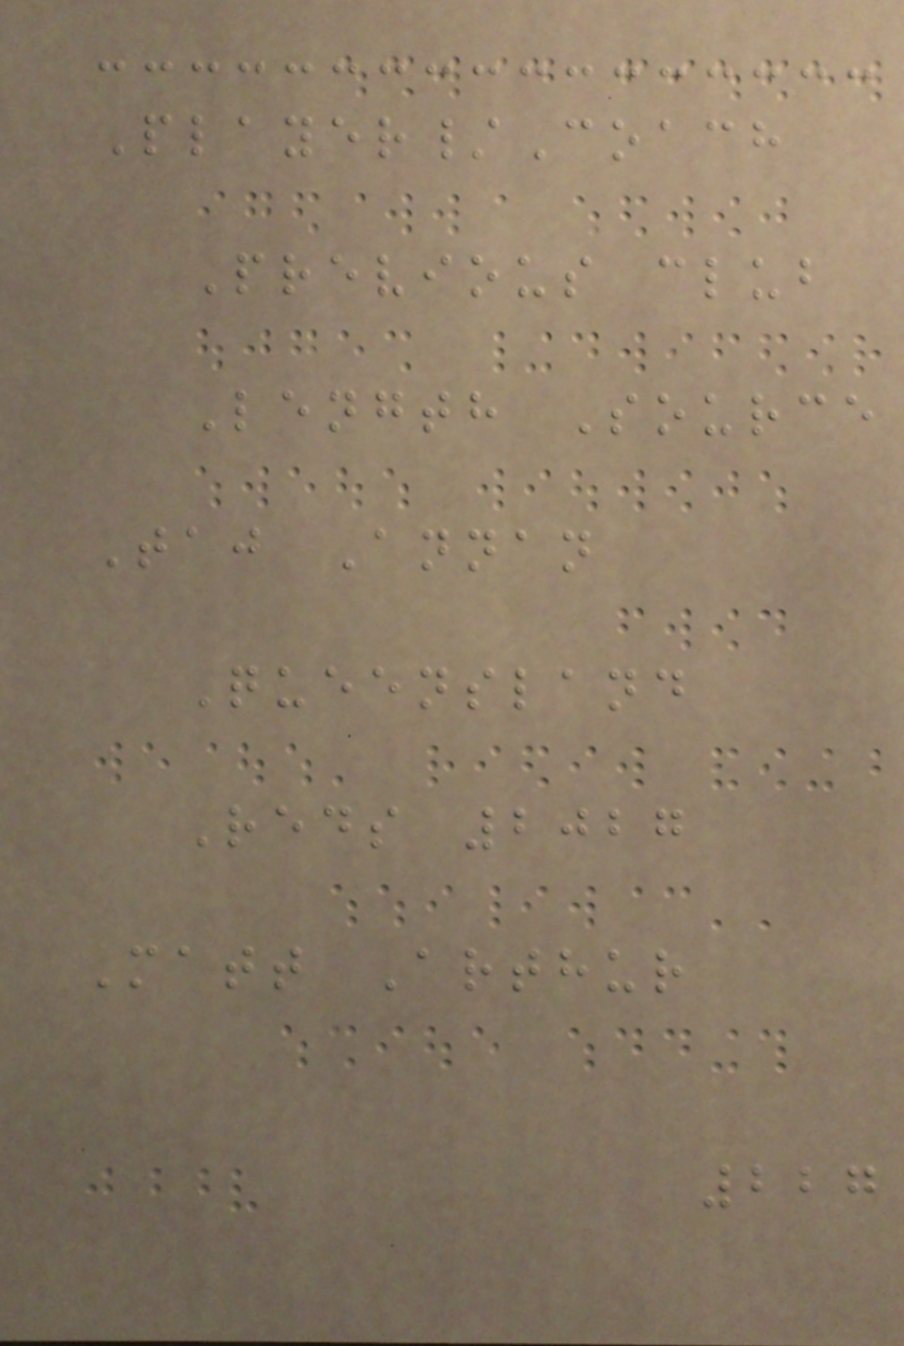Player/Coach
Previous club
Length Source
Taj Annan
Queensland
Reds 2027
Matt Arthur
227
